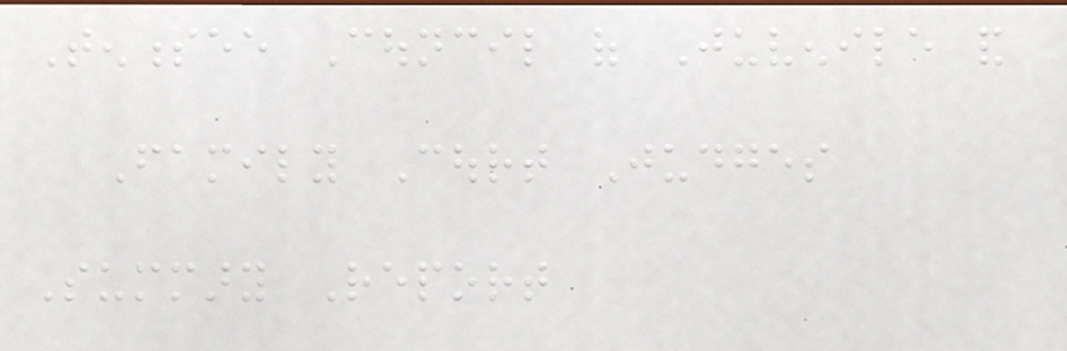Tennessee Council of Juvenile and
Family Court Judges
Summary Report
